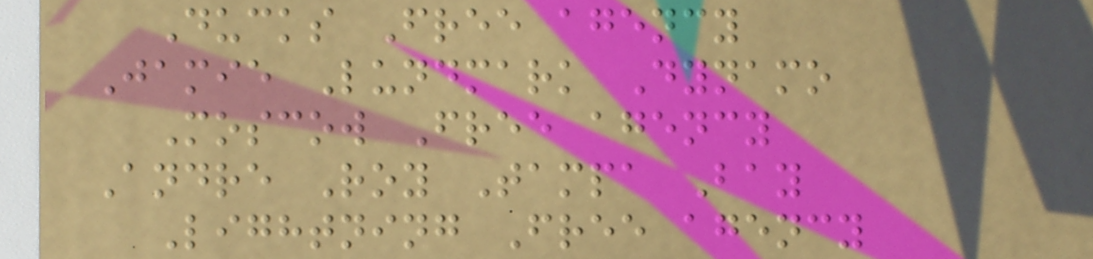Ducks Free agency
Jamie Lundmark Dynamo
Moscow Free agency
Andre Roy Tampa Bay
Lightning Free agency
